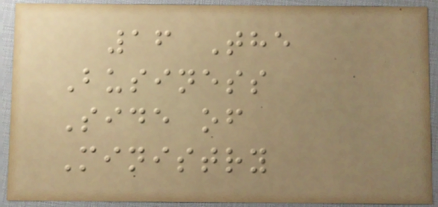16 The
Business
Side of
Ministry
